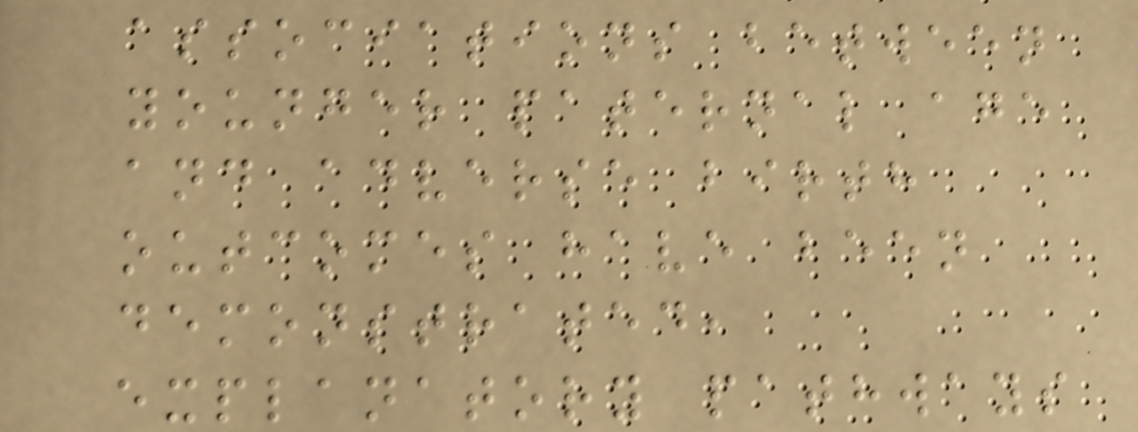associations between
younger paternal age
and adverse birth
outcomes have been
demonstrated,
explanatory pathways
